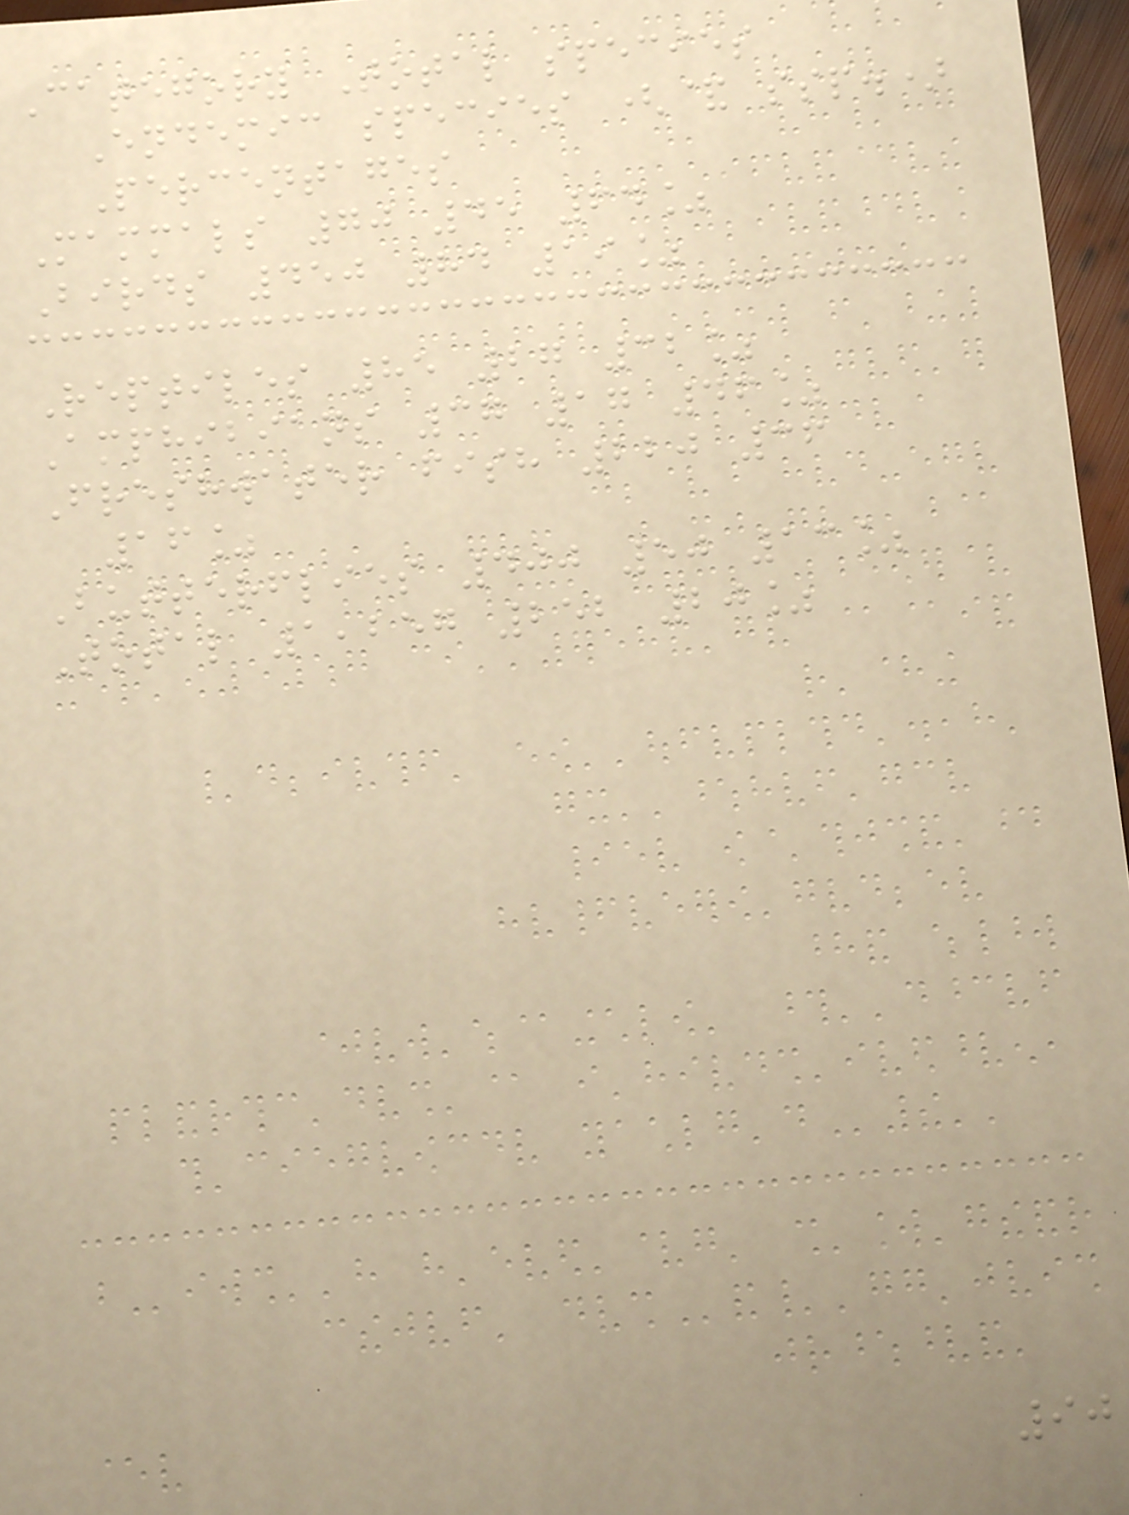Category Total species
Endemic species (& ssp.)
Percentages
Mammals 70 45 64%
Birds 450 84 19%
Reptiles 85 27 32%
Amphibians 37 17 46%
Freshwater fish 220 36
16%
Butterflies 400 50 13%
Total 1,257 252 20%
90
